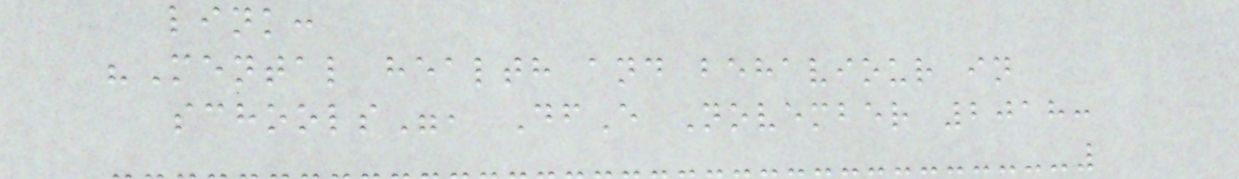link:
"Mental health and behaviour in
schools", DfE November 2018:
